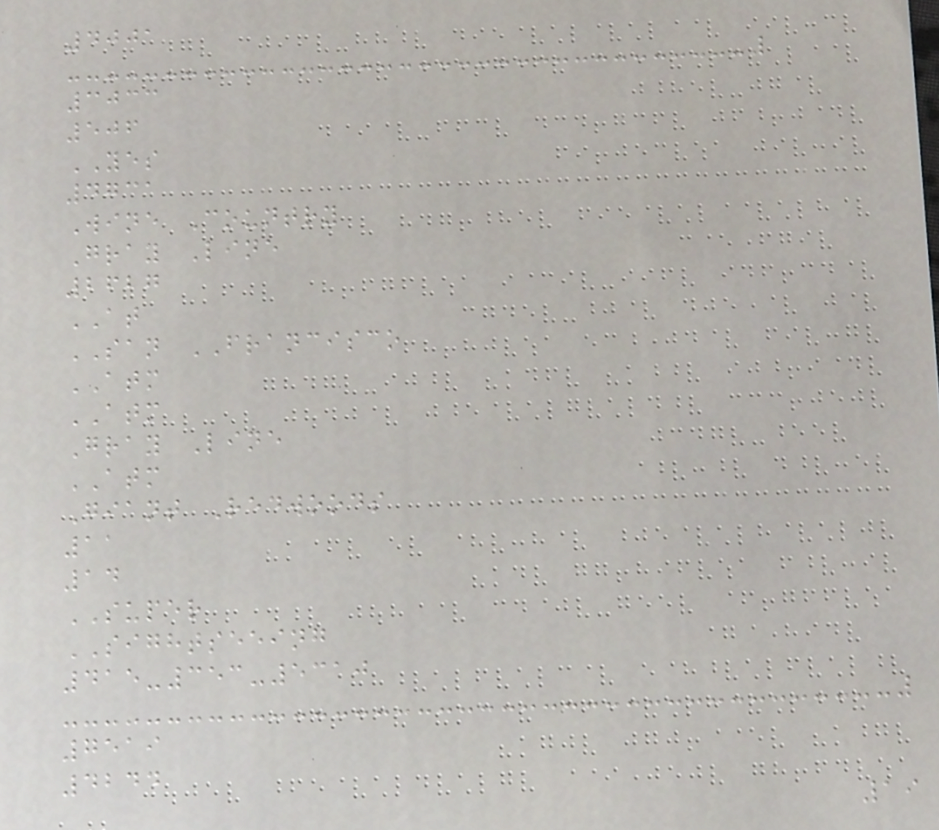4001
3033
506
YES
4731
Wine Country
Gray Line
2627
AT
SAN FRANCISCO
ATM
ATM
Gray Line
ATM
Giant Redwoods
11
14
SUPER
SIGHTSEEING
415-353-5310
7519
4244
19
